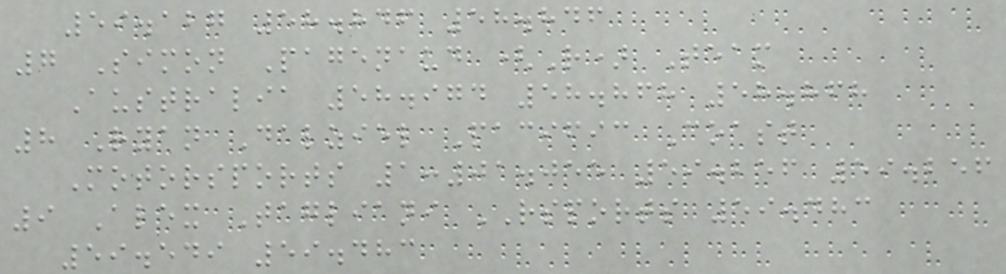59.127 58.846 58.846
7 Simon Pagenaud (R) Team
Australia 58.974 58.868 58.868
8 Ryan Dalziel Pacific Coast
Motorsports 1:01.055 59.256 59.256
9 Alex Tagliani RSPORTS 59.483
59.549 59.483
